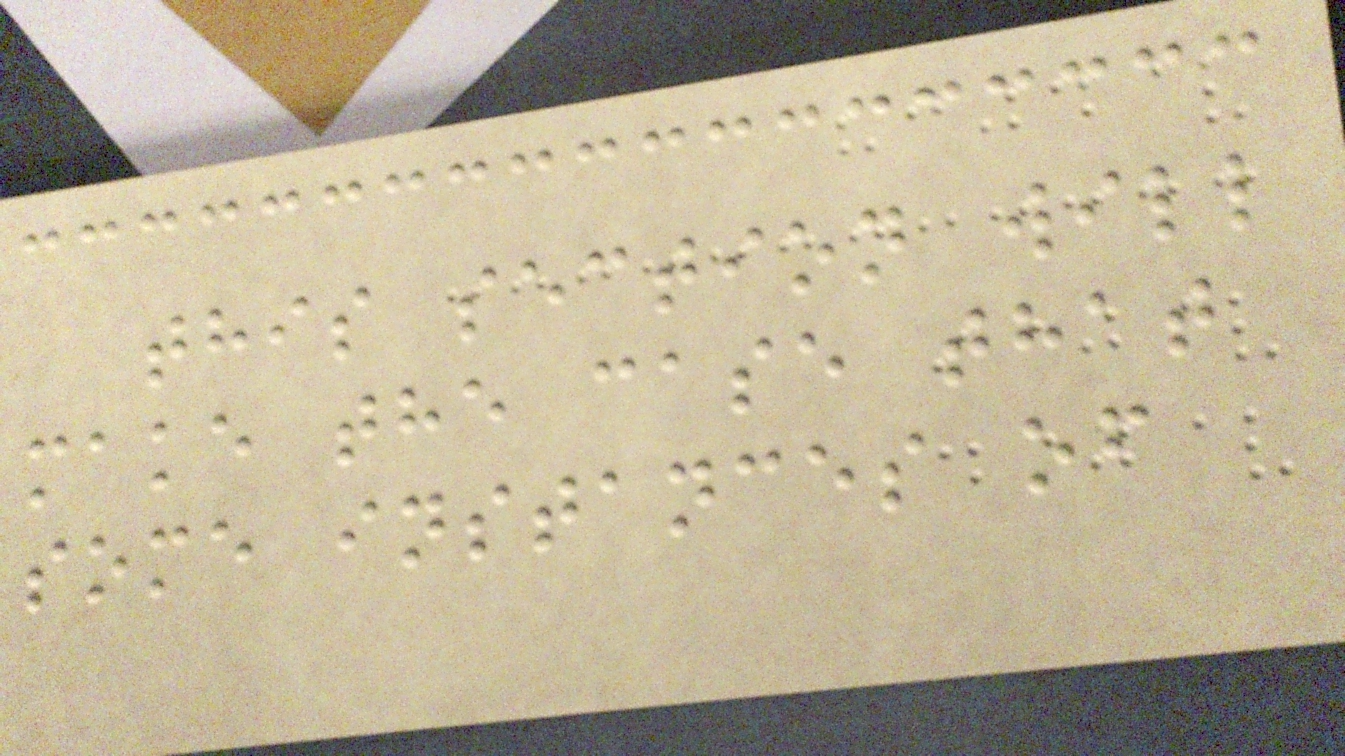this section will
make the case that
some instances of
